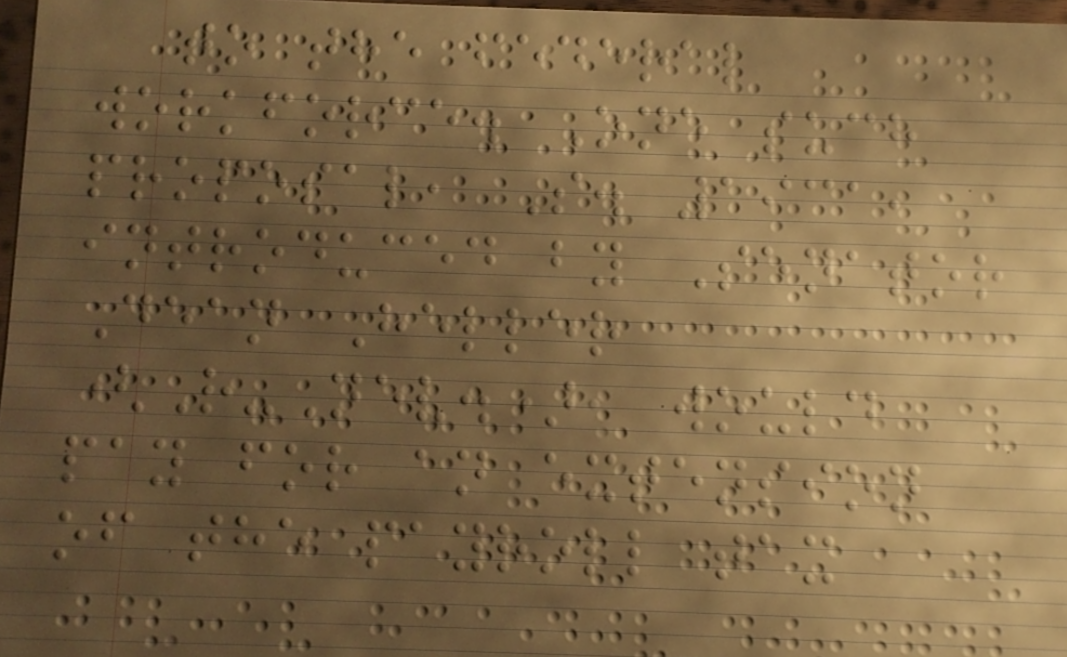to the federal
workforce. One such
proposal, S. 1931,
introduced by Senator
Dean Heller
(R-Nev.), would
pay for an extension
of the payroll tax
